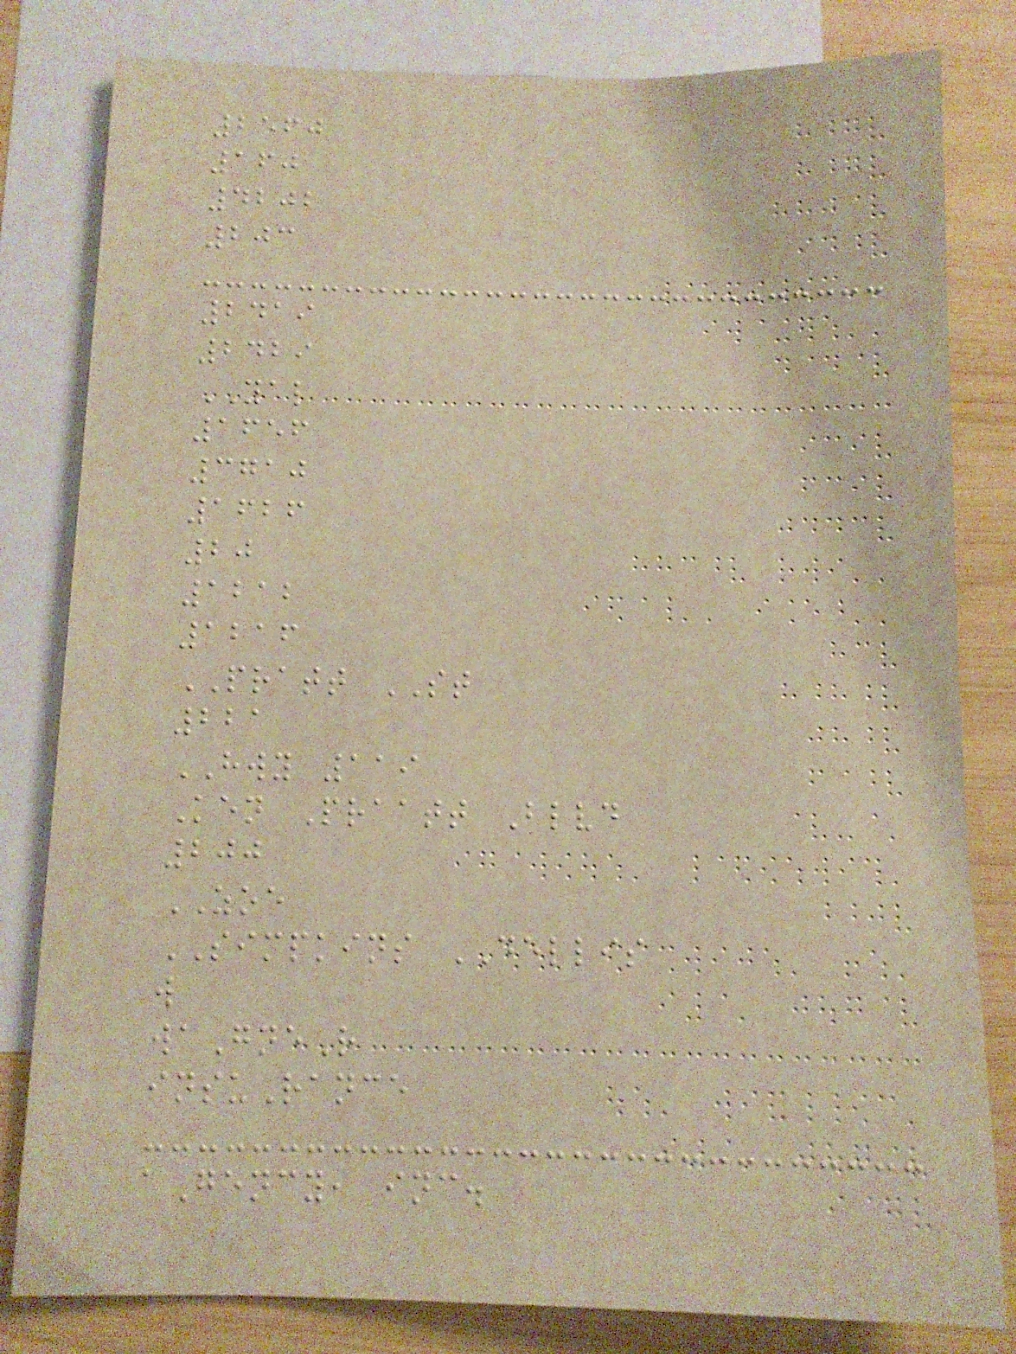2560
160
4202
203
2419
2429
YAL
1656
3710
1626
20
1212
1216
PRATT ST
221
HWY 119
Ken Praatt Blvd
200
ZOE
SIMPKINS DELLIS
w
waGneR
insuRance
aGency, inc.
